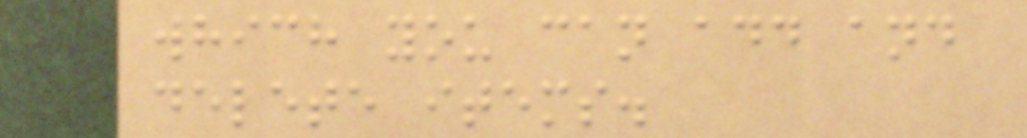which you can add and
delete items.
